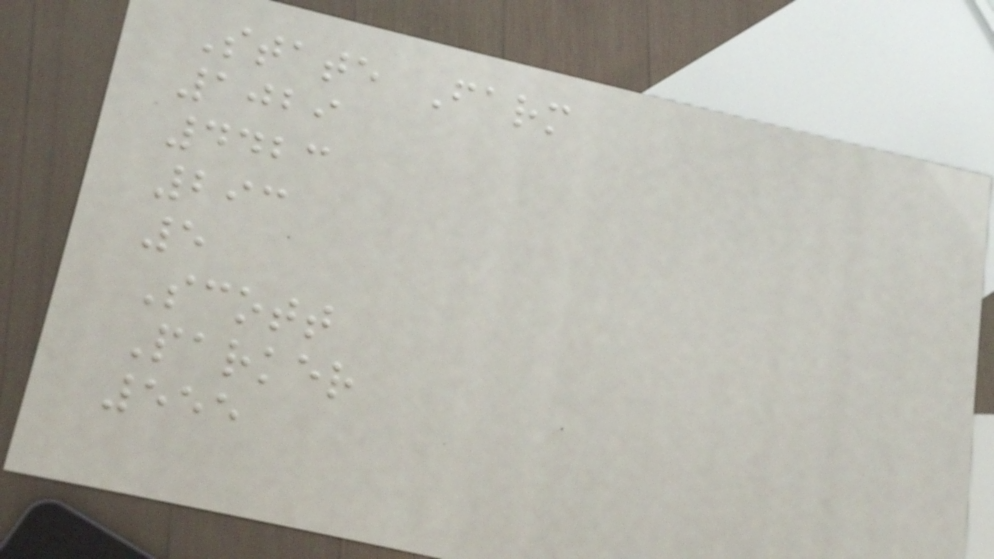State Farm
1029
4423
293
5
Scott
Parker
555
